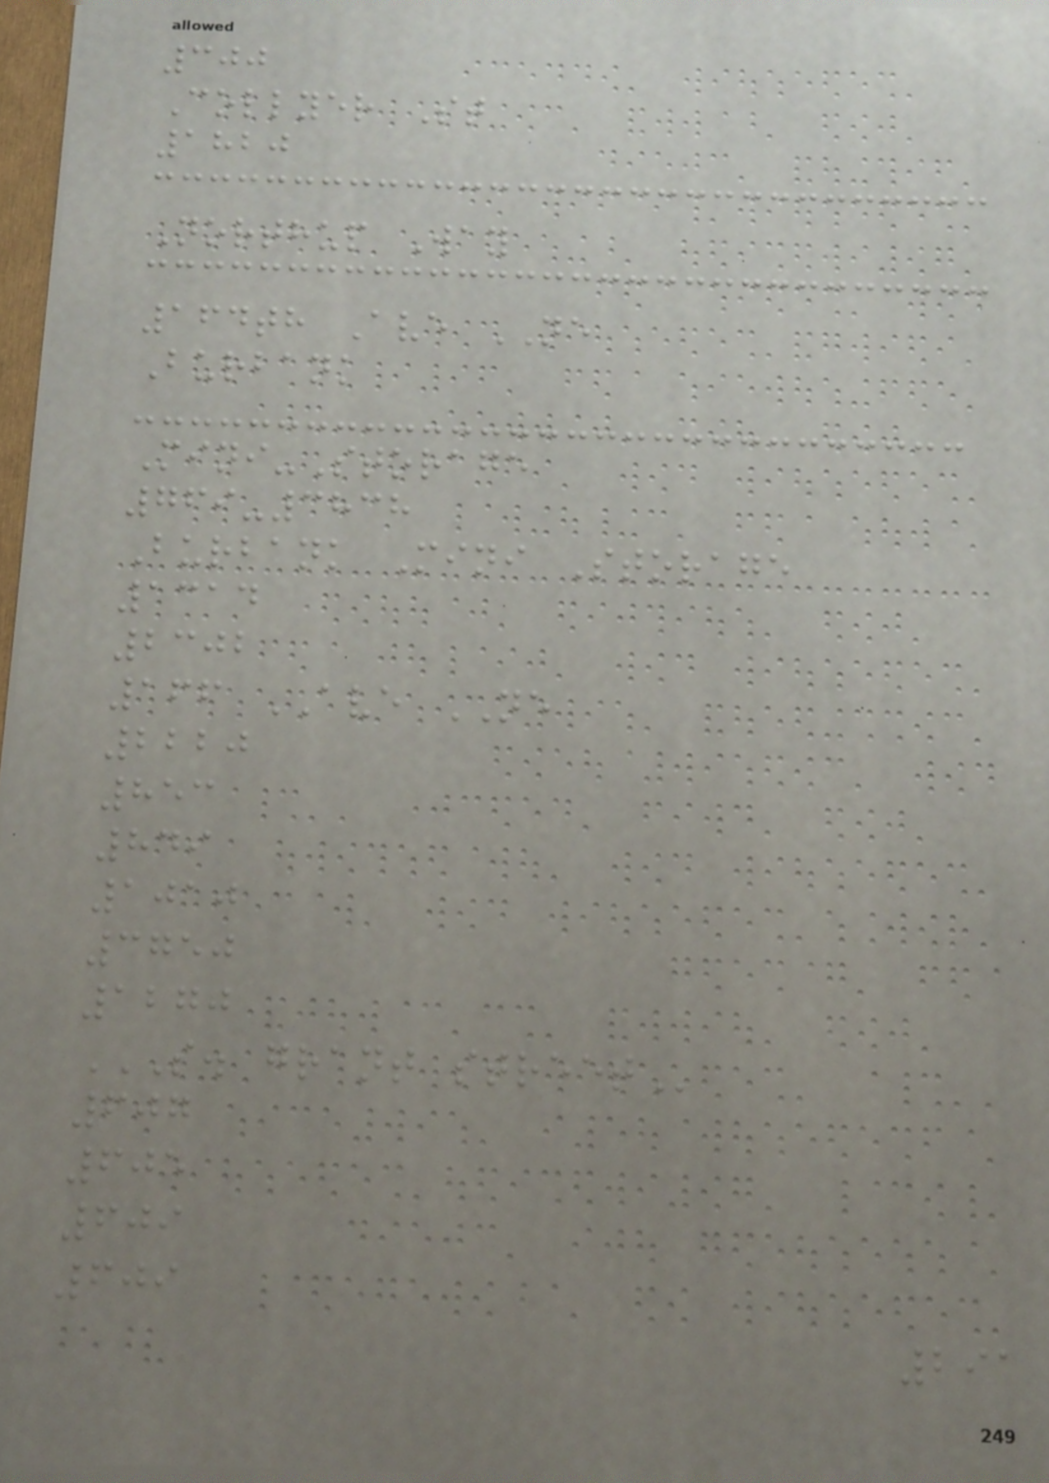300
Collyer St
1820
Northup Way
164th Ave NE
Burbank
Mini-Storage
769-3838
Burbank Mini Storage
1314
2302
166 AVE NE
2220
853
849
1010
3750
1270
S. GRANT STREET
607
605
609
609
291
